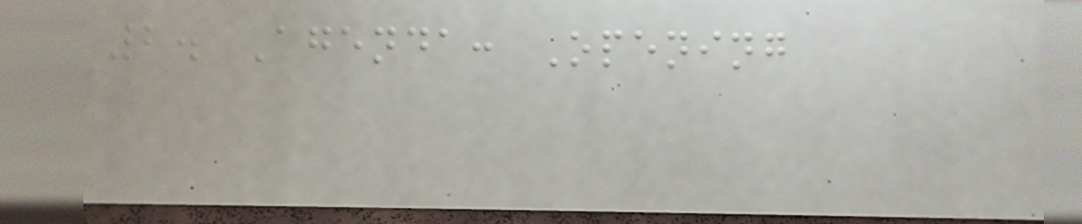2. Agenda: Opening
